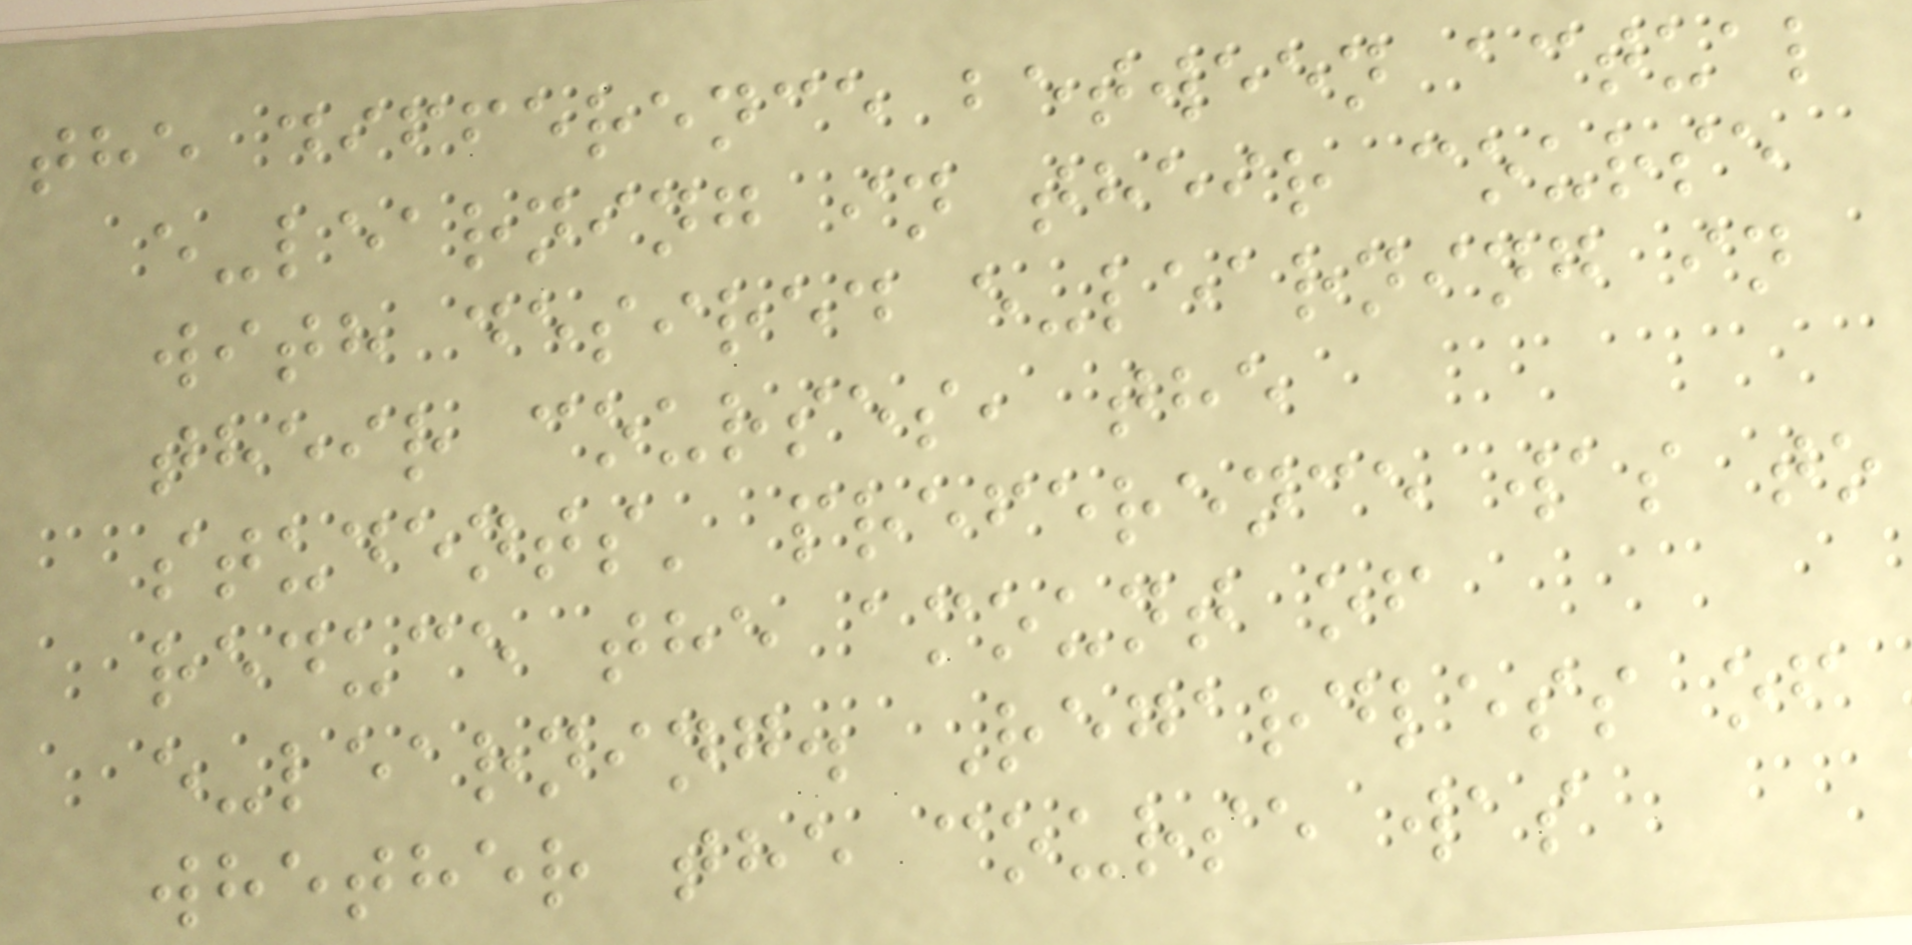the difference between actual
e-learning in their course
with desired e-learning in
their courses, the
students' preference was to
reduce the amount of
e-learning. Regardless of
whether the course was
